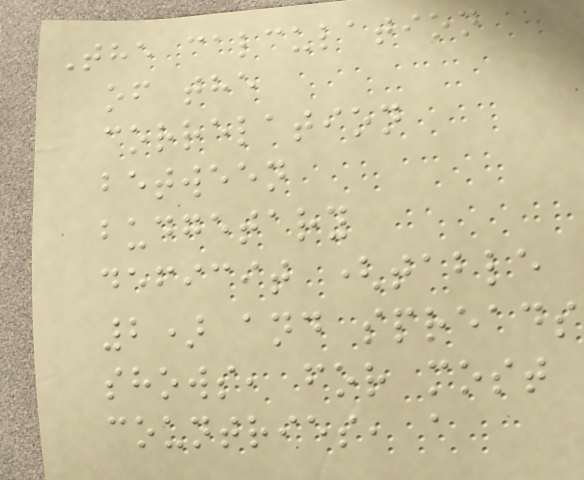The calculation
of the
correlation
between
budgetary
deficit (table
2) and spreads
shows, for most
countries, a
